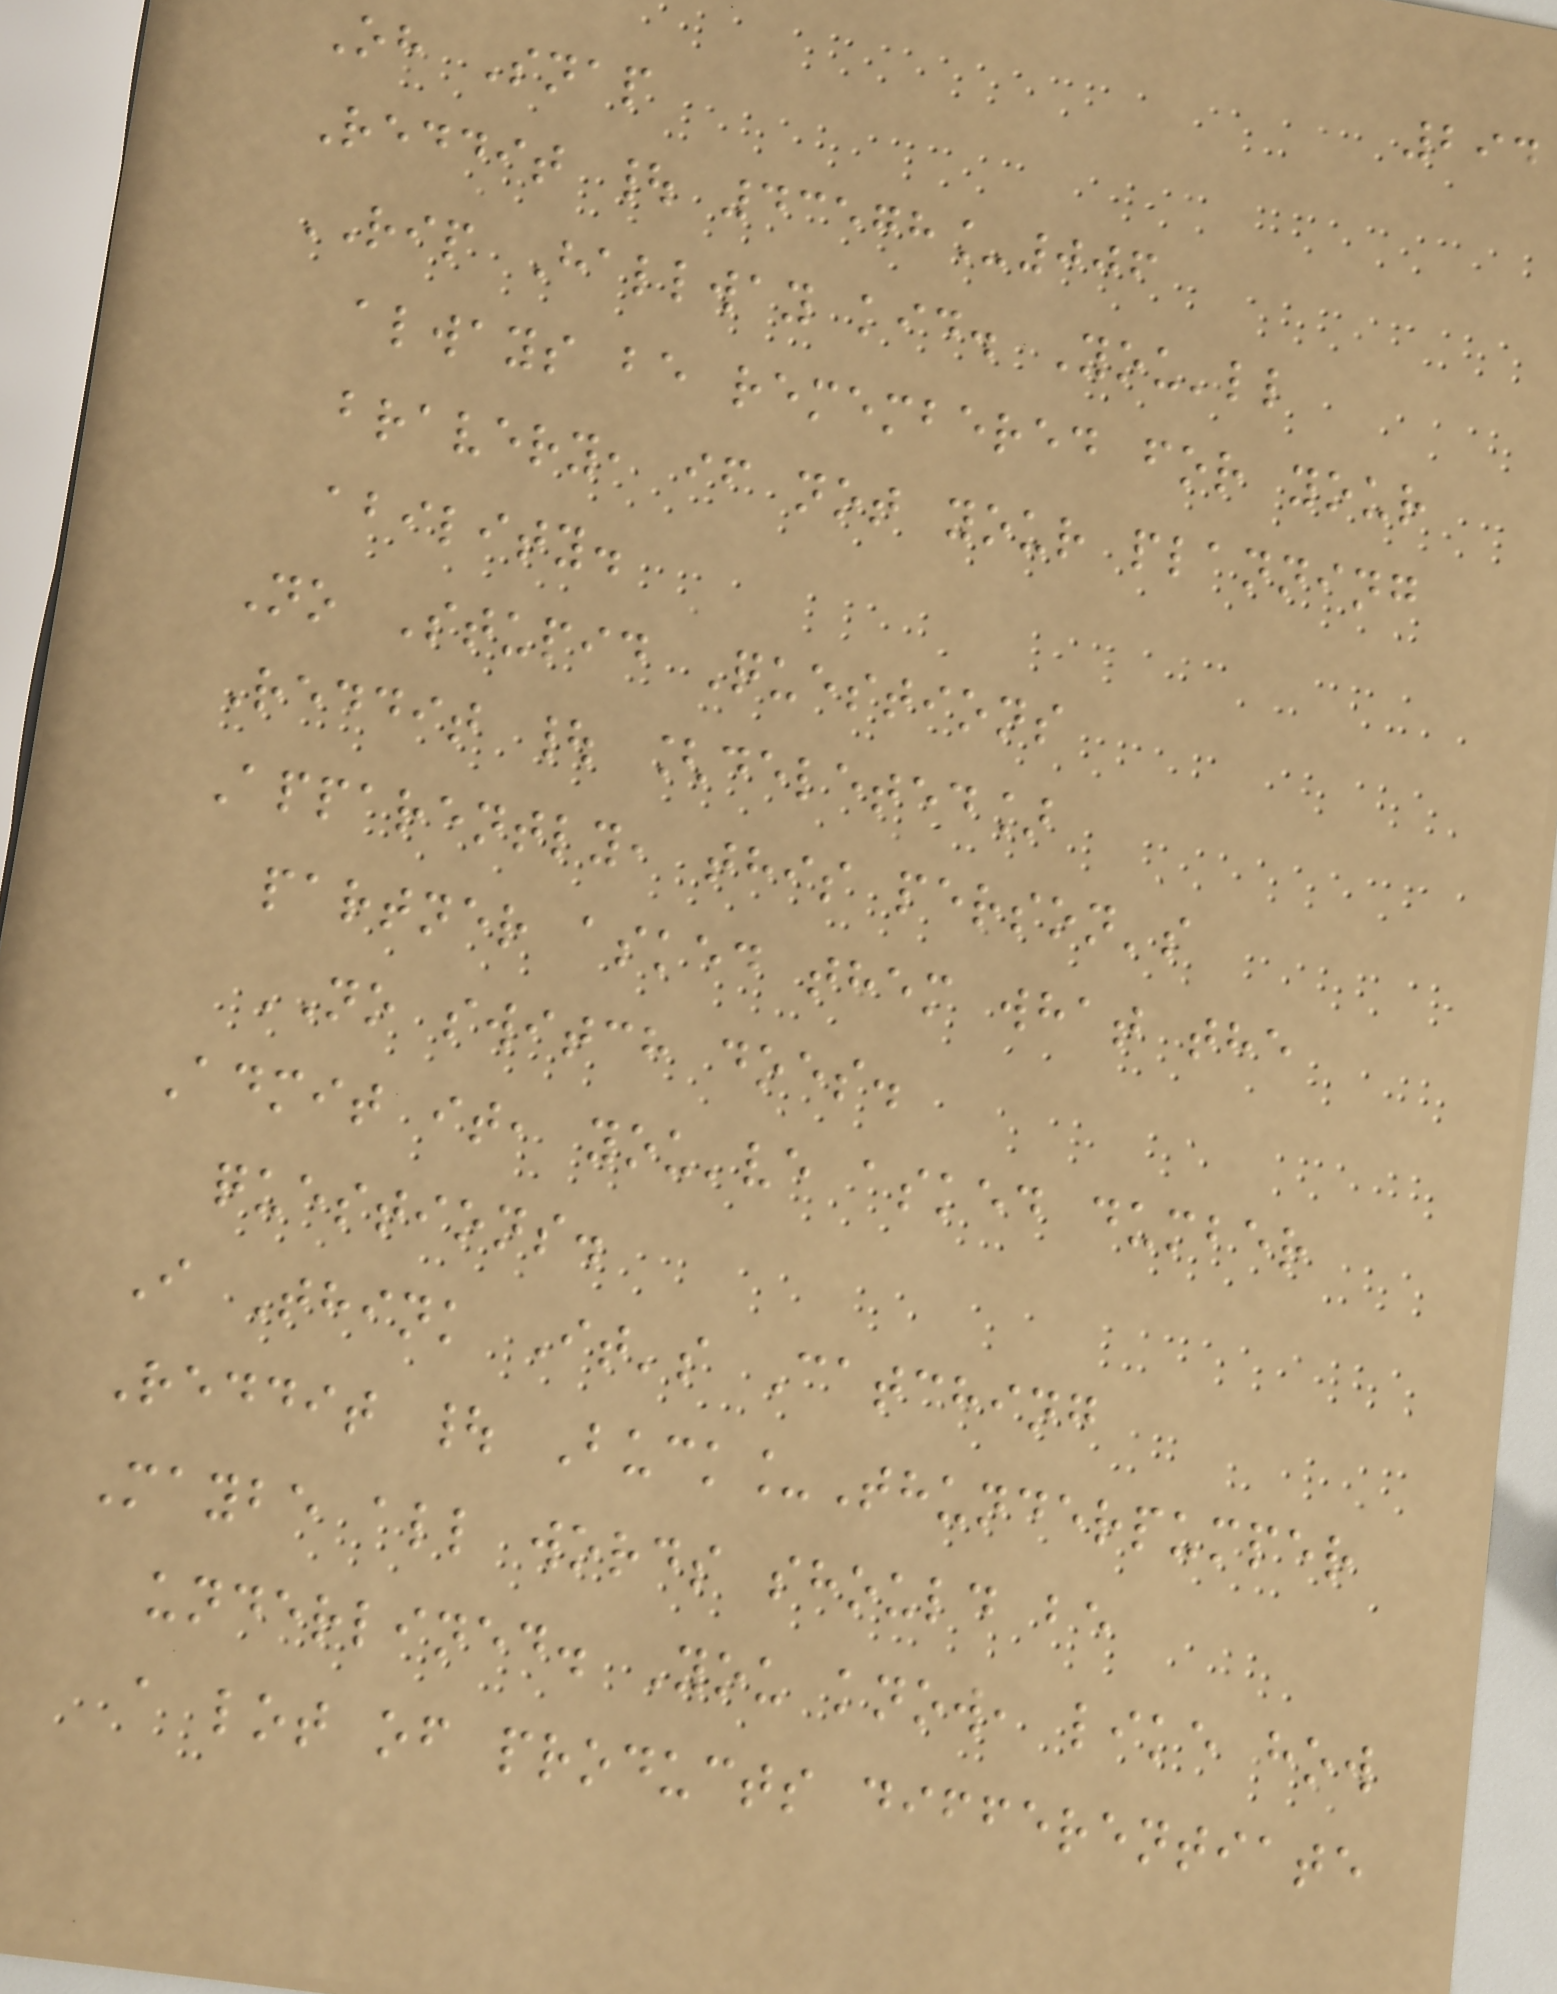294
Oh Snap
Reddit | 43578_006
RIP Hallway kid. You'll
always be remembered for your
bravery, if not your planning
ability.
No Stupid Questions
Reddit | [deleted]
Apparently, this person's
partner asked them what the
NO switch does.
Admit it, you've asked dumber
questions.
I Think It's Catching
Reddit | Buck_Thunderpumper
Maybe all words should be
underlined. You know, like how
a lot of products differentiate
